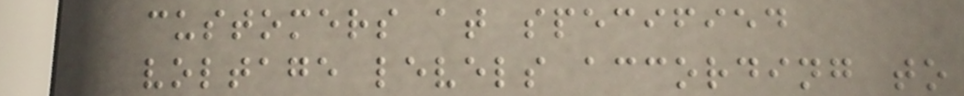customers at specified
voltage levels according to
